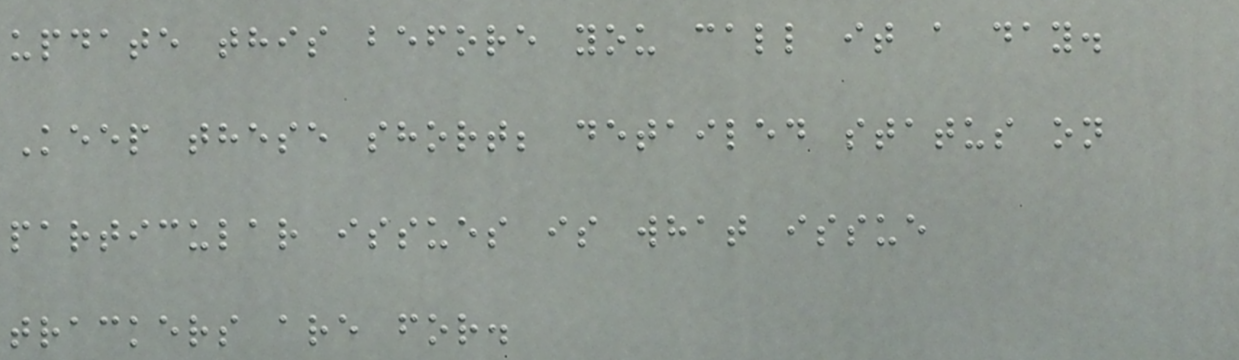update this before you call it a day.
Keep these short; detailed status on
particular issues is what issue
trackers are for.
